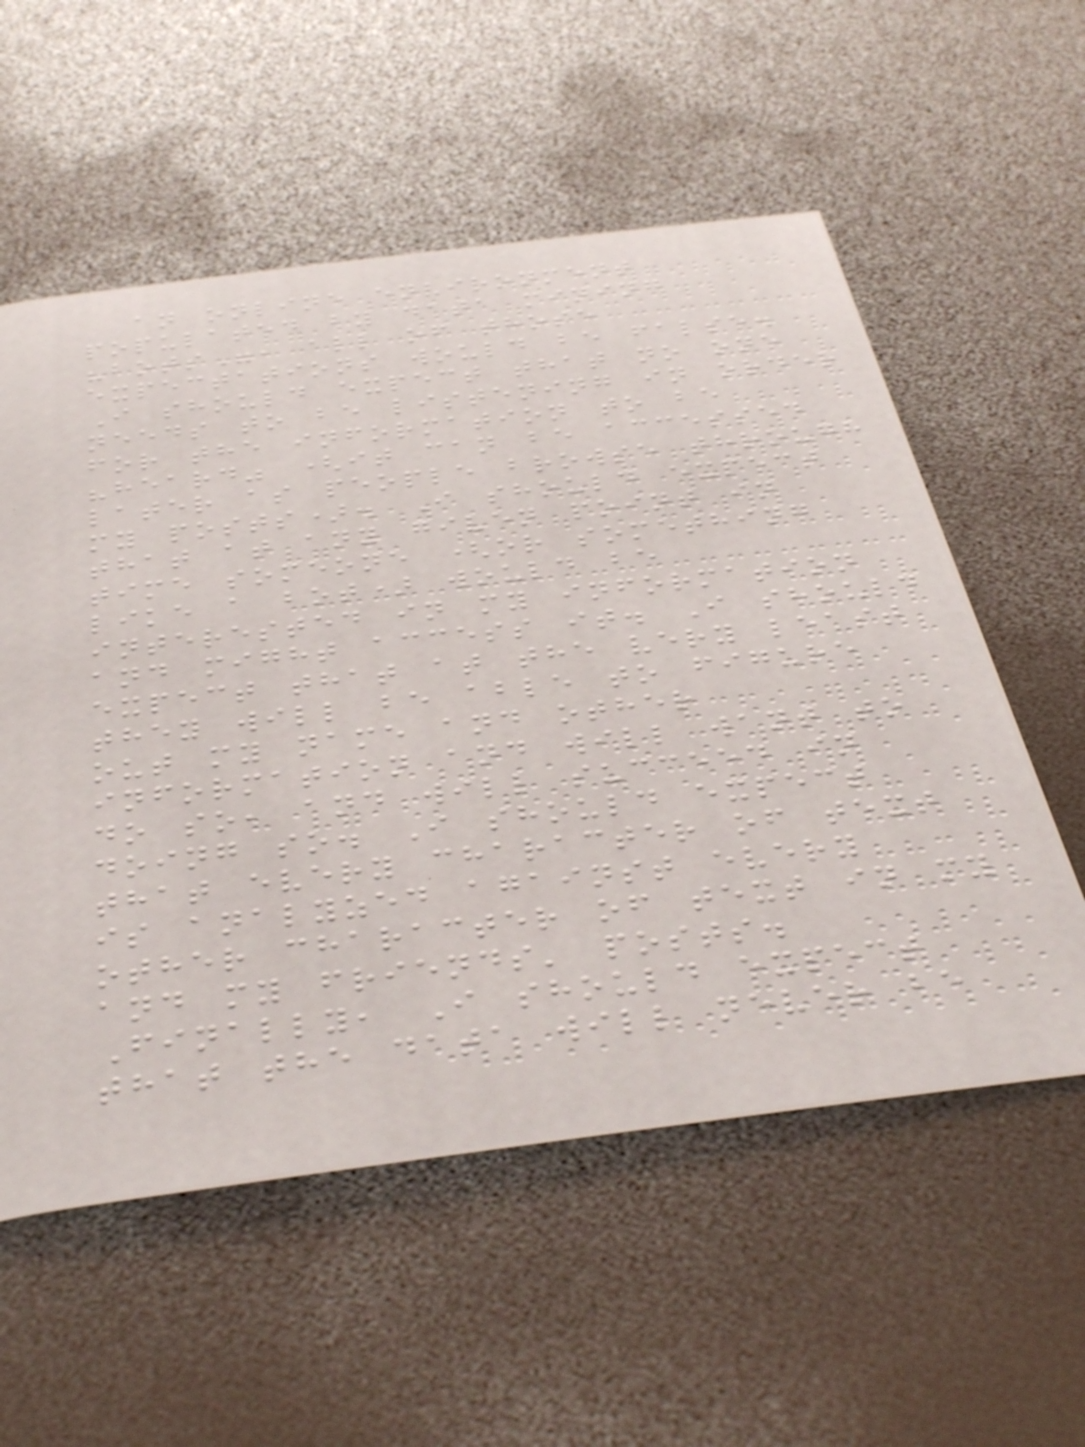an online environment
populated by data mining
"bots", all of those
expectations would be false.
I should expect that no one
needs to be listening in order
for the information to be
"heard" (it can be accessed
later as people browse through
my posts). I should expect
that at any given point in
time someone (or something
like a bot) would be
interested in my information
and might access it. I should
expect that at the very least
they will be able to figure
out my name and other
information and will want to
do so, and will succeed in
doing so. I should expect
that every character of text
is analyzed against every
other character of text in my
and my friends' posts.
Finally, I should expect
that the data will never be
